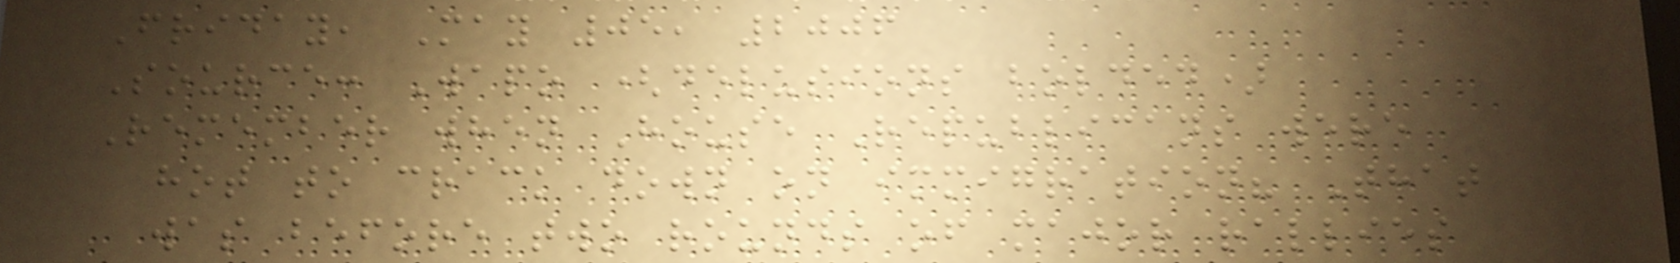Friday, May 05, 2006
Source: Wapo (delusions bolded)
Remember when House Republicans were
hot to crack down on immigration? That
was before two rounds of major rallies
